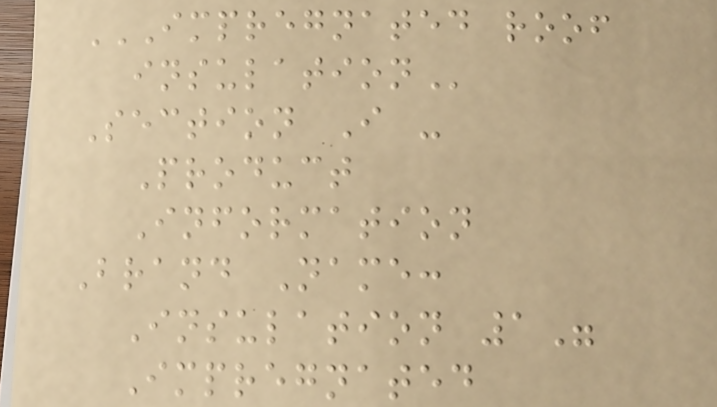IMPREGNATED ROOF
INSULATION
Section I -
Product
Information
Brand Name:
Insulation 1"
Impregnated
